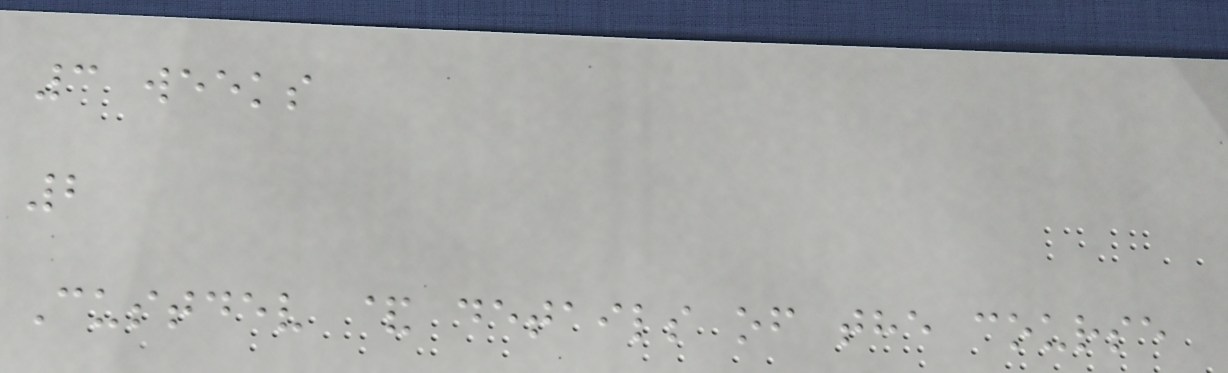3 weeks
2
Custdev & details of the course
